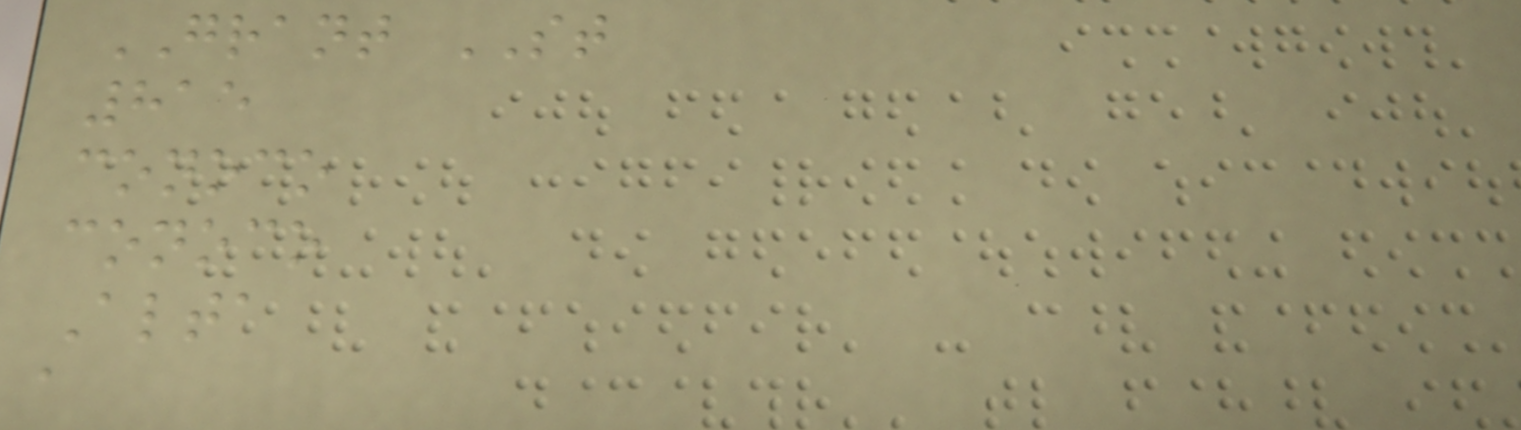GRANT ST
815
conoco
conoco
Alta
a
